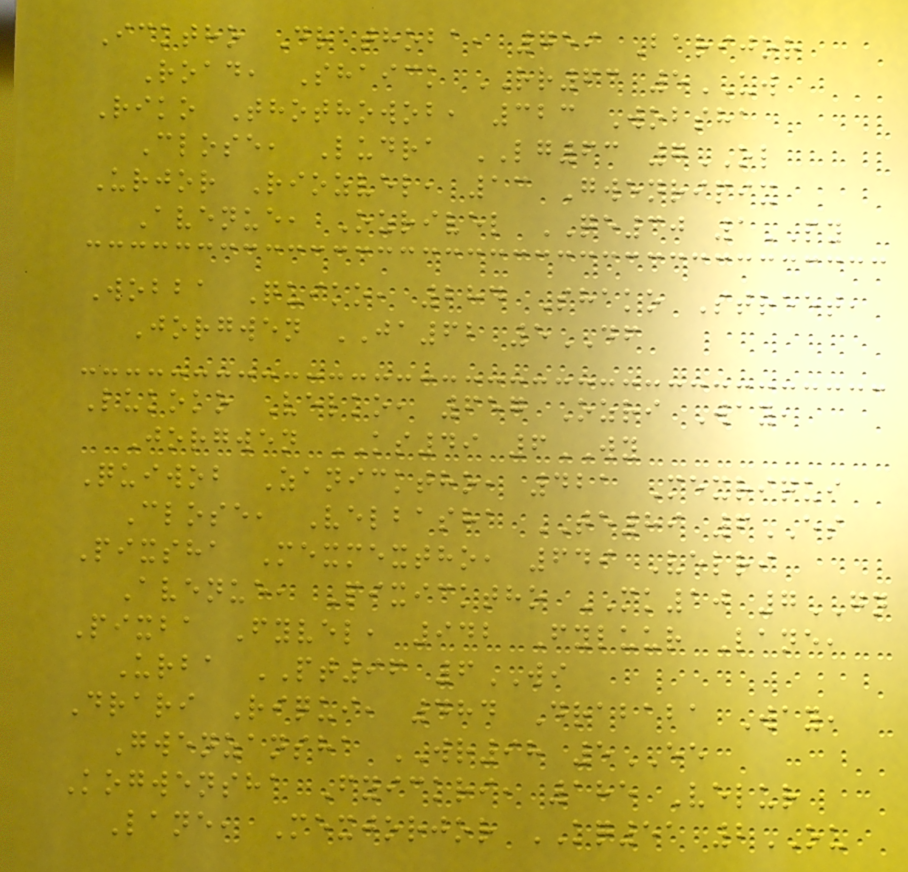Icktho Drathoba, 759 Barijor
Road, Shaick RR63 5UW
Riko Thothowob, 323 Wobsha
Close, Ludra LG63 7OL
Urjor Riozvel, 13 Gwenripix
Avenue, Ozrivel QE30 1PY
Wobba Quiko, 284 Shako Street,
Jorgwen JA62 5DF
Lukoko Velko, 657 Ozri Way,
Jorgwen KS49 6WY
Quiwob Zanicktho, 421 Mexriqui
Close, Velbasha TE89 6ES
Pixsha Mexmextho, 649 Velri
Avenue, Pixicktho MK10 7GN
Pixba Fyvel, 942 Fyluur Lane,
Urba PT96 6WI
Drari Riqui, 484 Drababa Way,
Gwenzansha WR98 5EE
Kogwensha Fyickri, 185 Velur
Lane, Mexjorjor KQ51 2OU
